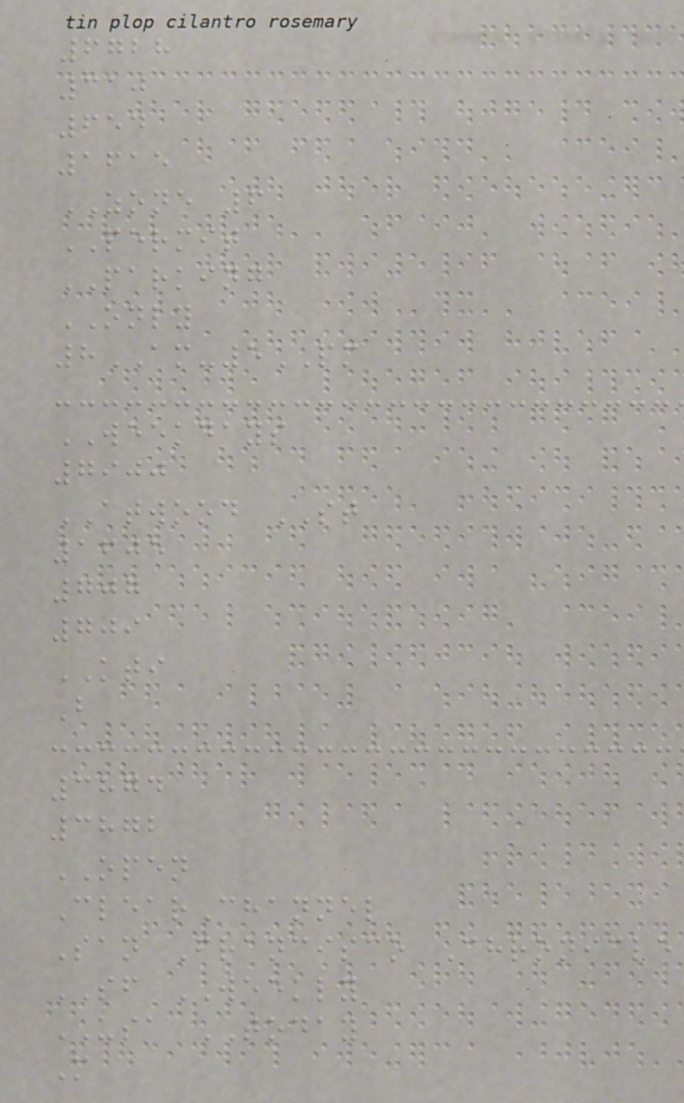6728
310
654
1615
ZONE 6
PERMIT
PARKING
ONLY
8AM-5PM
WEEKDAYS
7900
ATWOOD ST
1605
707
709
KTI
B
3874
3872
OPEN
ClearChannel
San Francisco Chronicle
SF WEEKLY
USA TODAY
M
